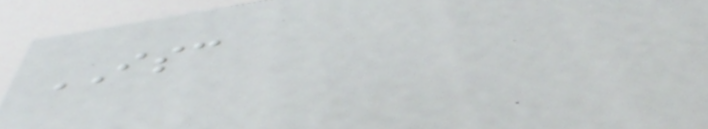ISC
